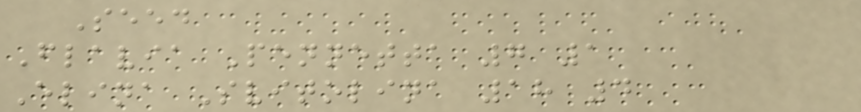Seed
Flavia Pennetta 7 1
Elina Svitolina 18 4
